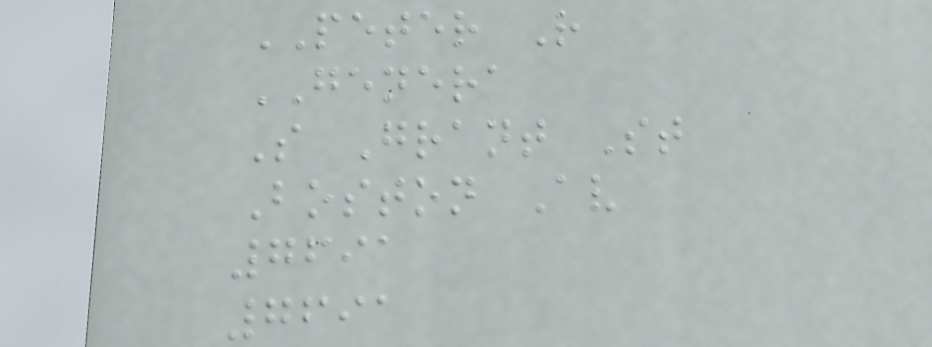PETER R
GENERA
S Grant St
Boston Av
7691
7691
